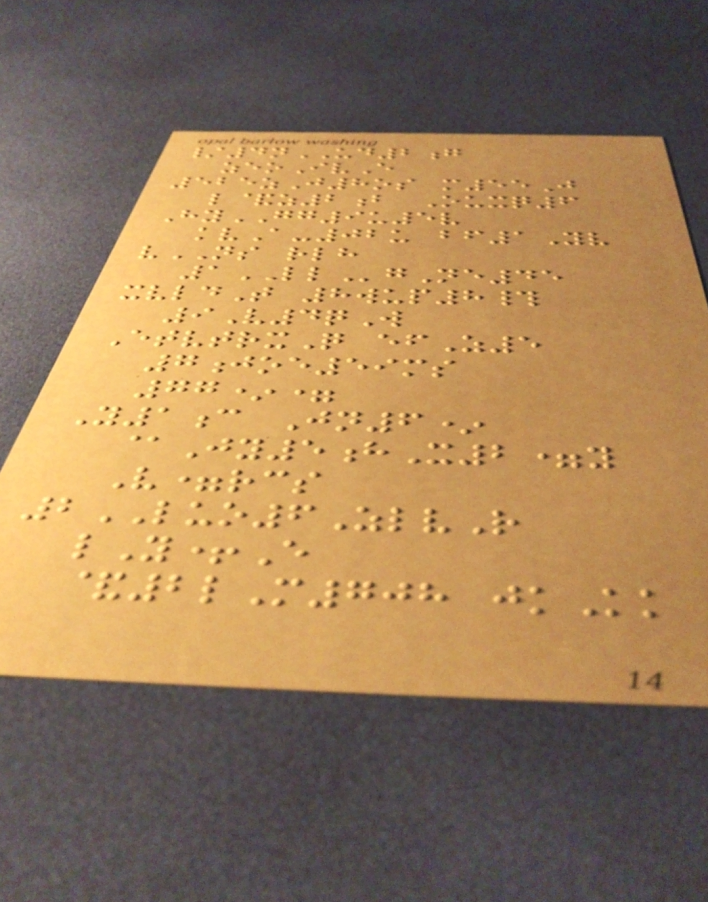/4nUD2g
zeoIvE
525zJ8os m55J
l&z2b Ouxq6
HyGG9u5v
kvA-02u bf1Yv
vNS rlh
1LLgNe45
xvldT 8wup8#
9V4qW
EtvtrxQ efZ5
7joe59ms
77*=
Y1c Jn6*
@Jy5hX2=y
V=rcs
2LUO6ZlvR
lY+E
&2lM708 jkKk
